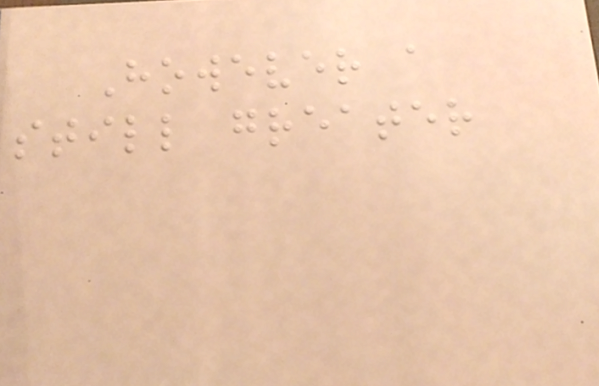However a
still greater
